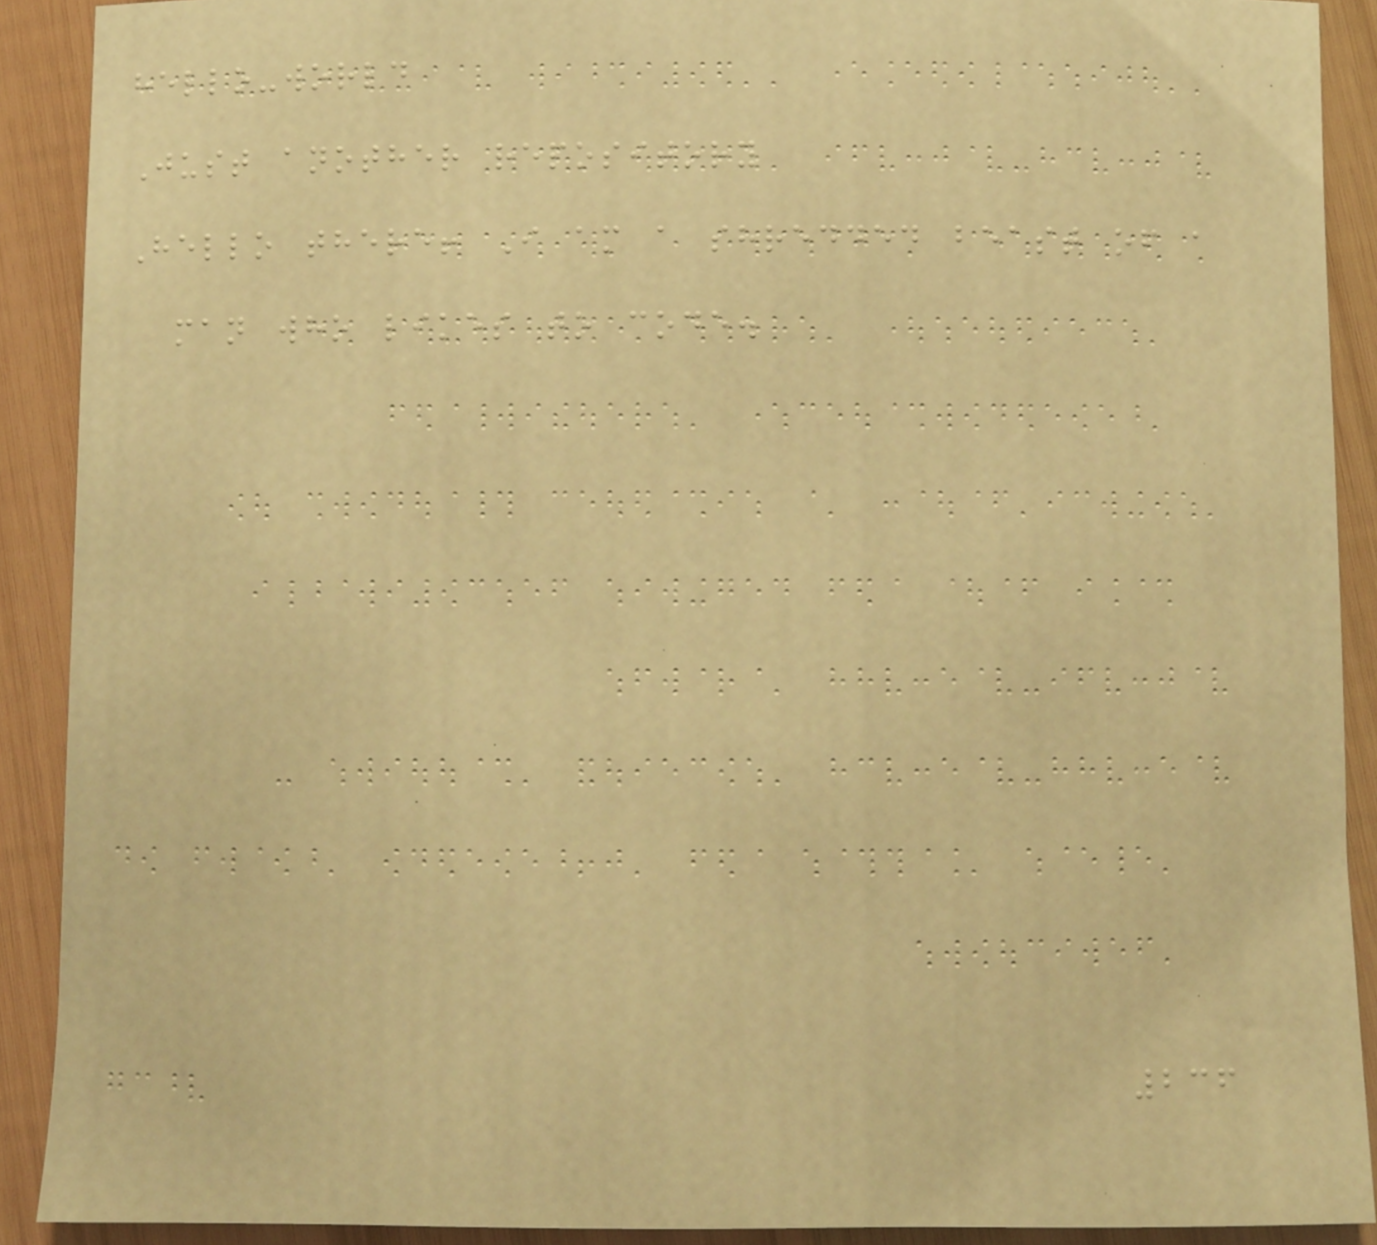hello-world
Just another repository
Hello there! I am a shredded beast of a
man who likes to code.
236
